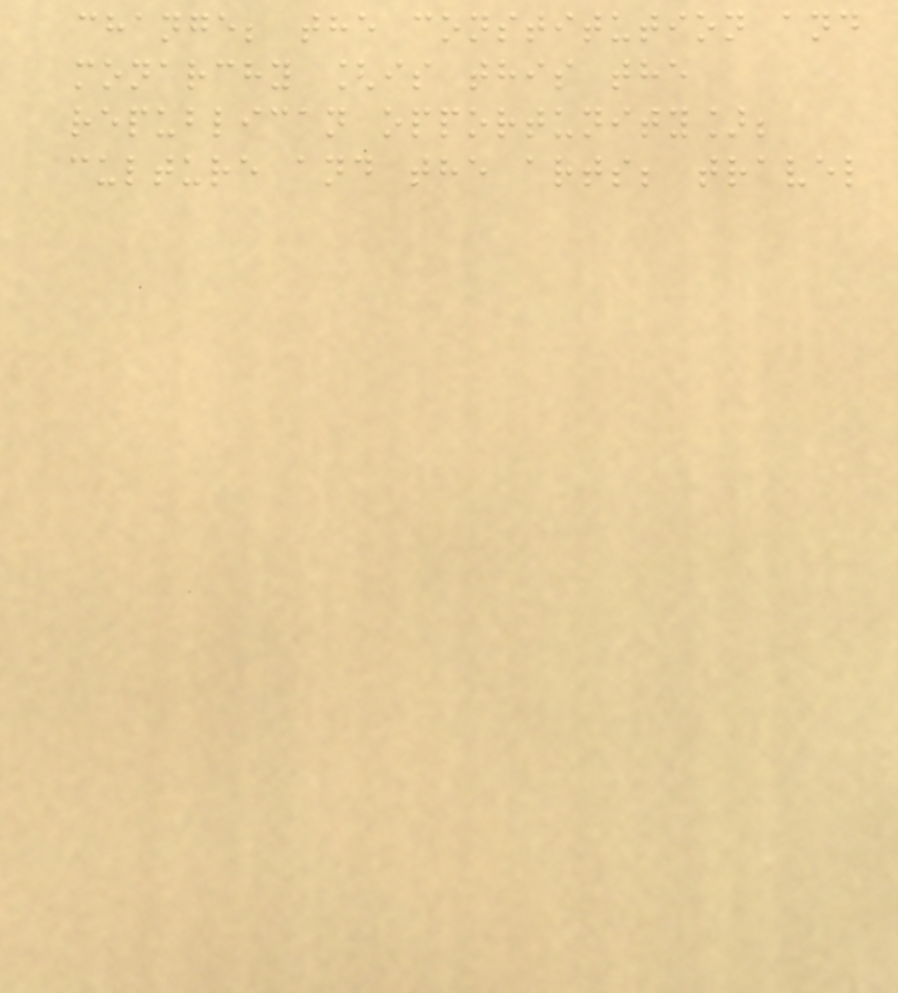change; the constitution and
monarchy [is this the
republican opportunity];
culture and the arts; travel
